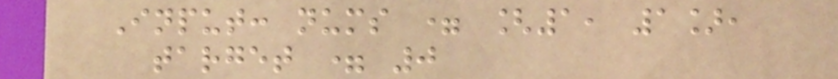Input: nums = [1, 1],
target = 0
